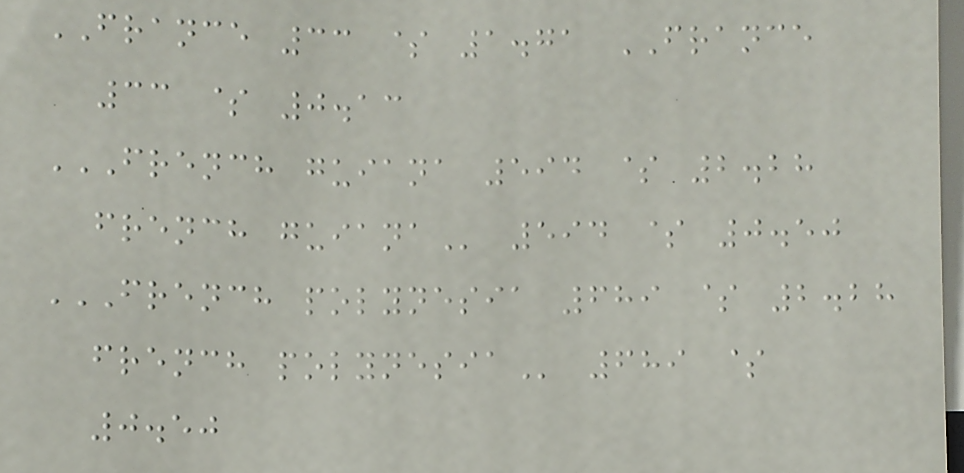FRANCE 33 $ 1.71 FRANCE
33 $ 0.13
FRENCH GUIANA 594 $ 2.28
FRENCH GUIANA 594 $ 0.50
FRENCH POLYNESIA 689 $ 2.28
FRENCH POLYNESIA 689 $
0.50
